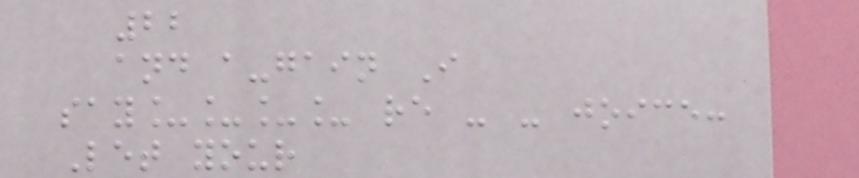22
and a-gain I
say____ re - - joice:
Let your
